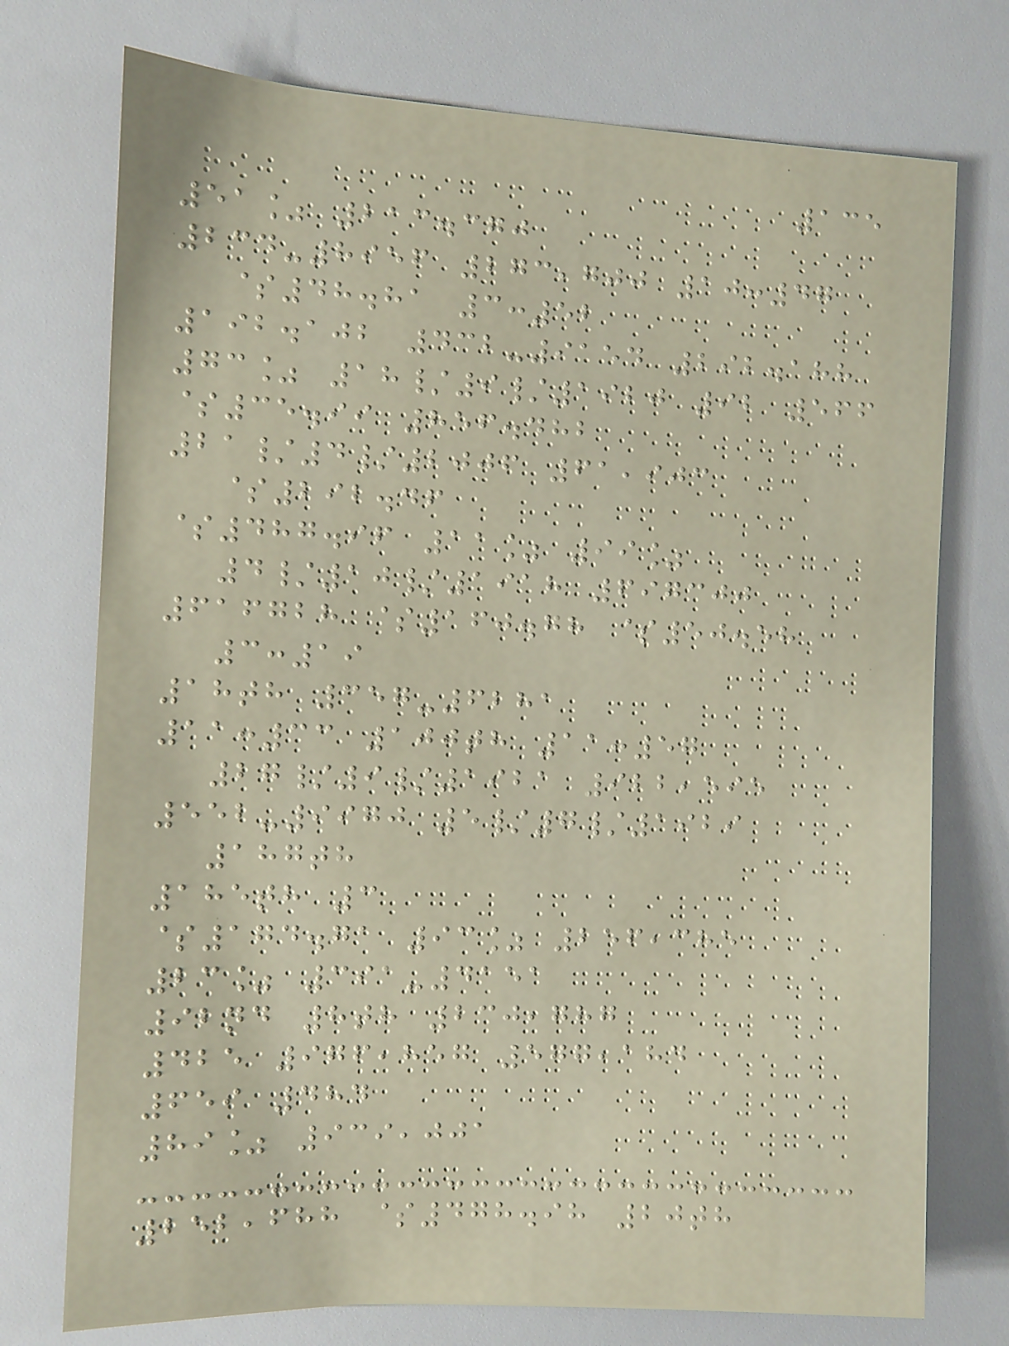135
51% 213.370
234-8956 273,700 10:47
$48.81 3:52
192.102 432-9154 292.188
73% 18/9/1920 92 566
$35.99 856.482
21/4/2006 61,903
$292.46
$487.96 11% 99%
4/10/1918 697300
616728 $160.78 $50.58
3:19
18th 357-6281
11:33 100th 11:57
27/9/1921 922,595
552-9970 5/7/1929
187th
185th 3
$174.71 93% 256,385
23% 391-4151
92nd 8th 230,787
425 976,857 577,184
659 484
89% 939,001
252,688 $478.98 20th
